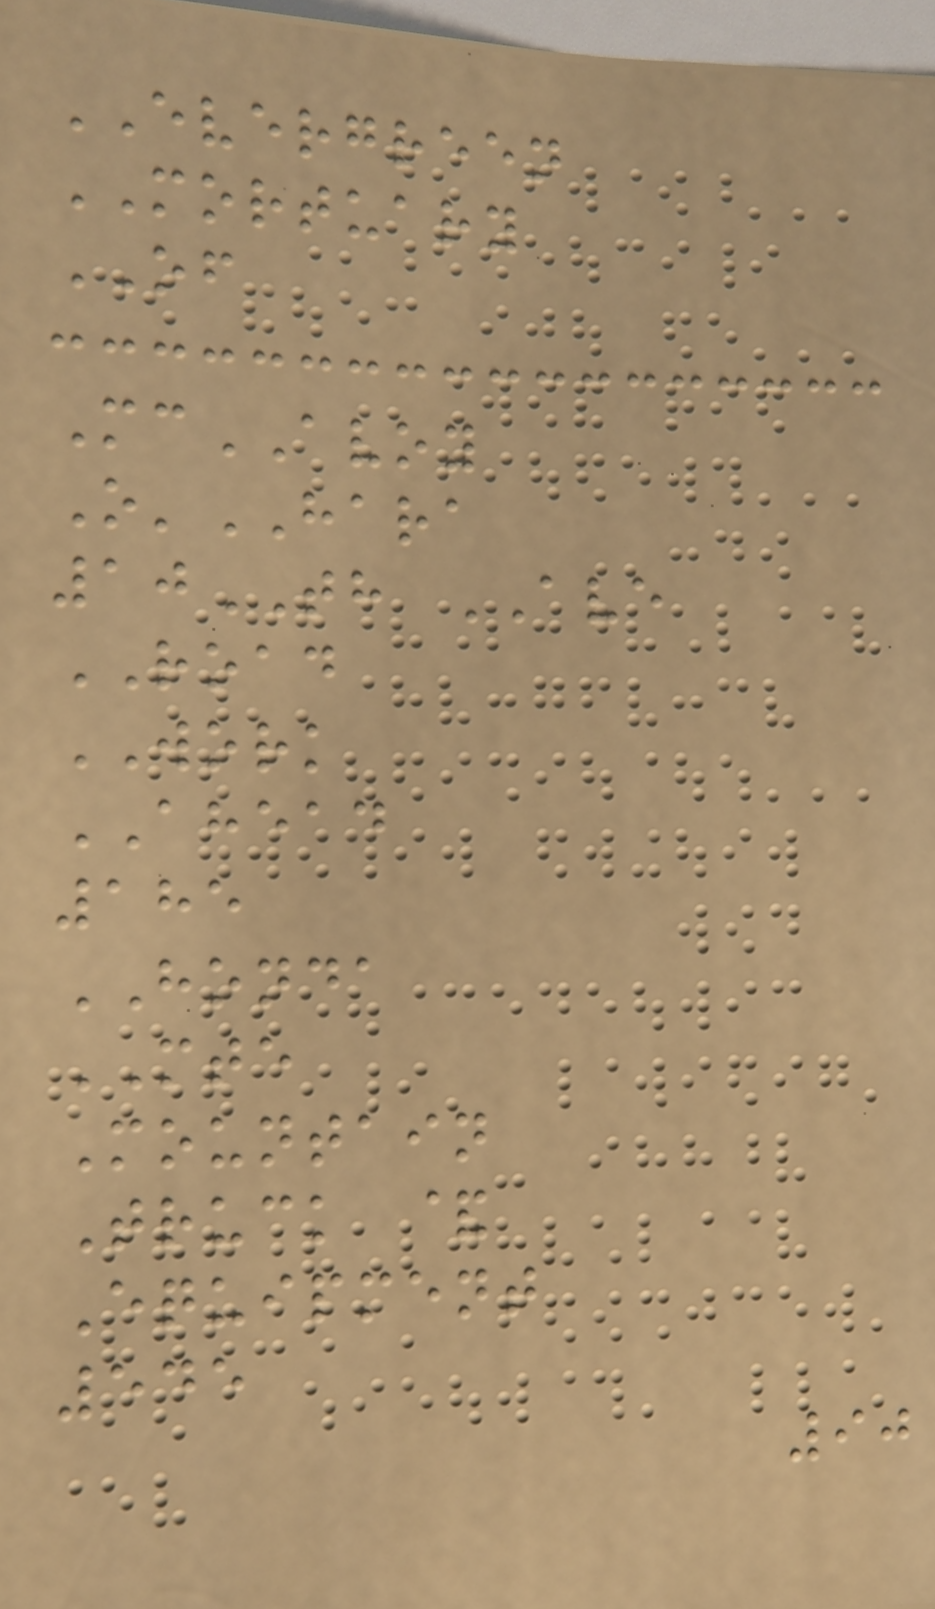EVERGREEN
MORTUARY
OF
McAVOY
O'HARA
10TH AVE
ROAD
WORK
AHEAD
185
HONDA
MTE
Mountain
Truck &
Equipment
545
90
